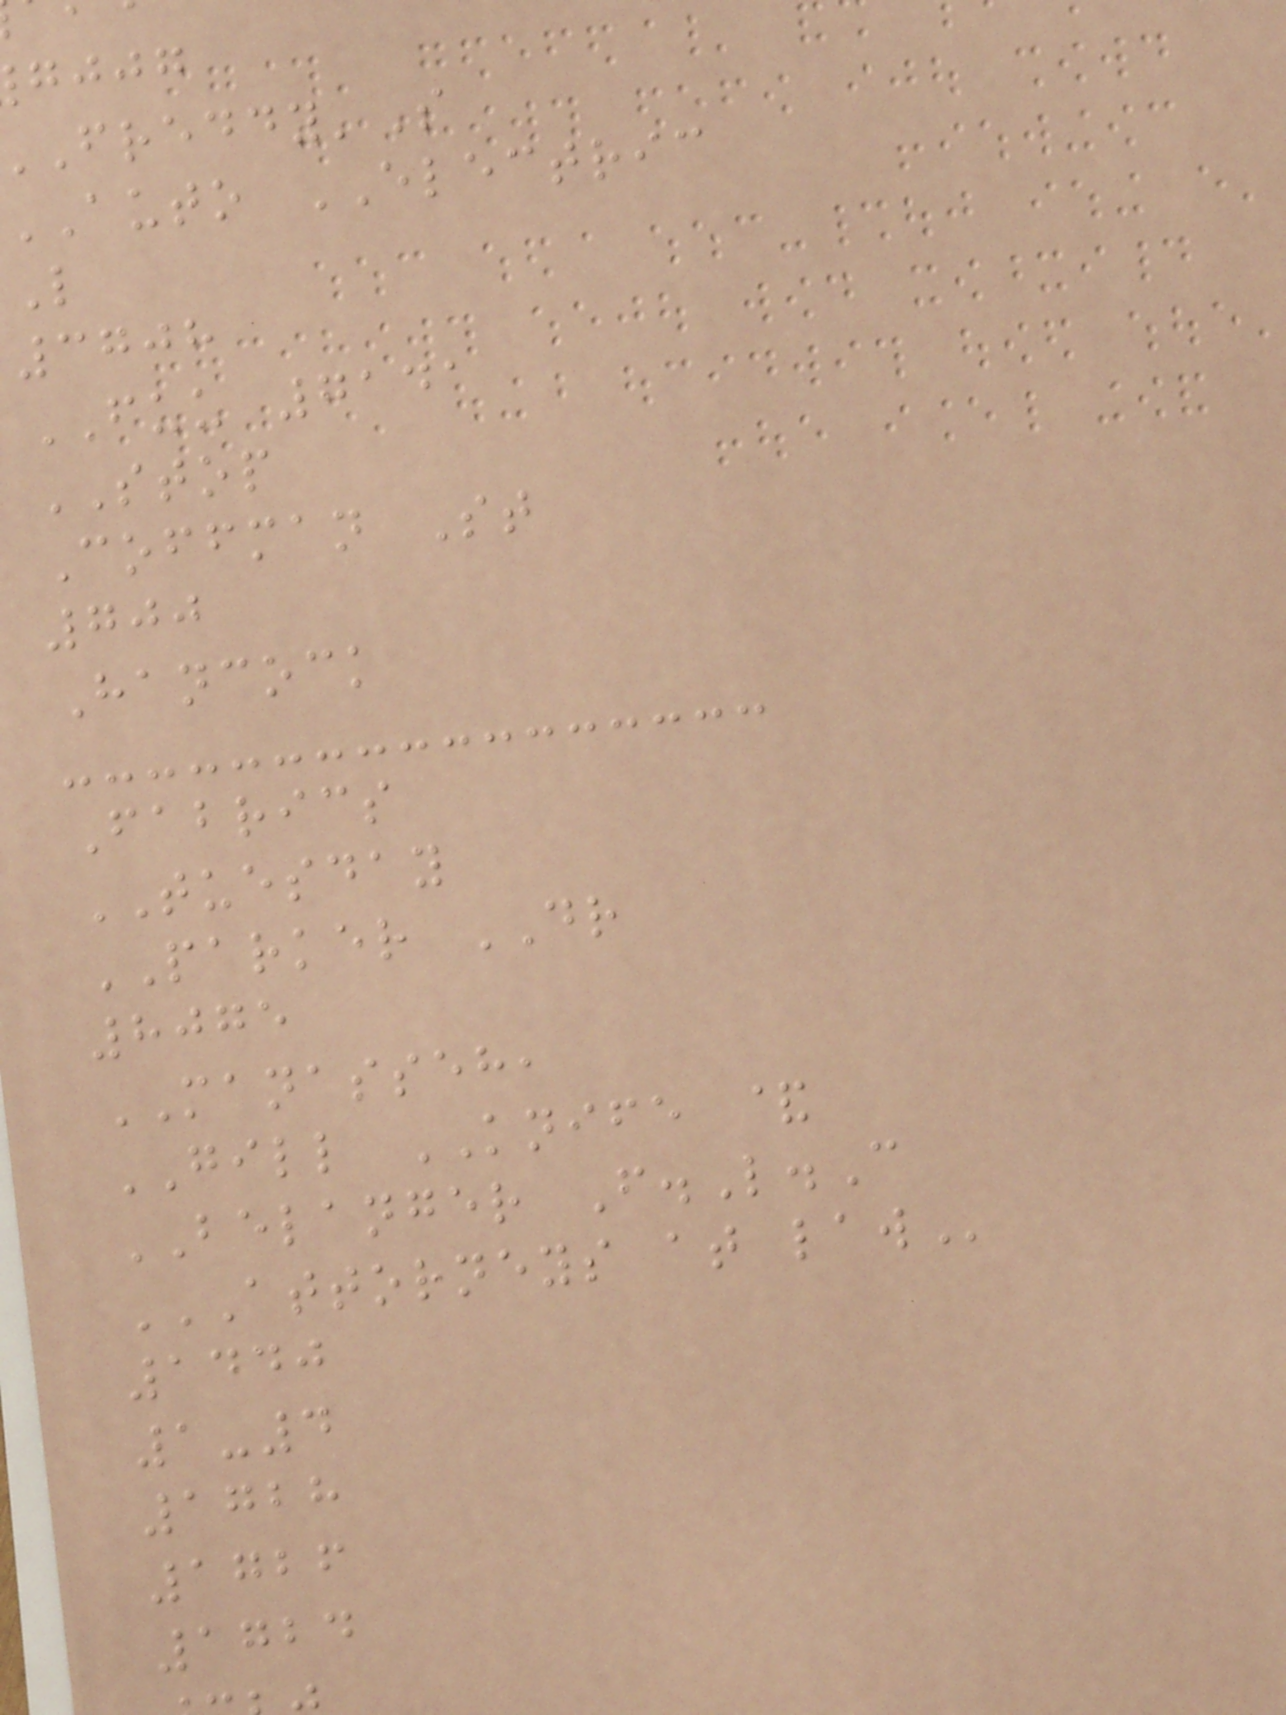gjjg
auto ELECTRIC
L
3708
FUU 7141
STOP
Coffman St
700
Hancock
Fabrics
TUESDAY
PARKER DR
8075
MANASSEH,
GILL KNIFE &
BELANGER F.L.C
ATTORNEYS AT LAW
1440
1-4
1728
1726
1724
